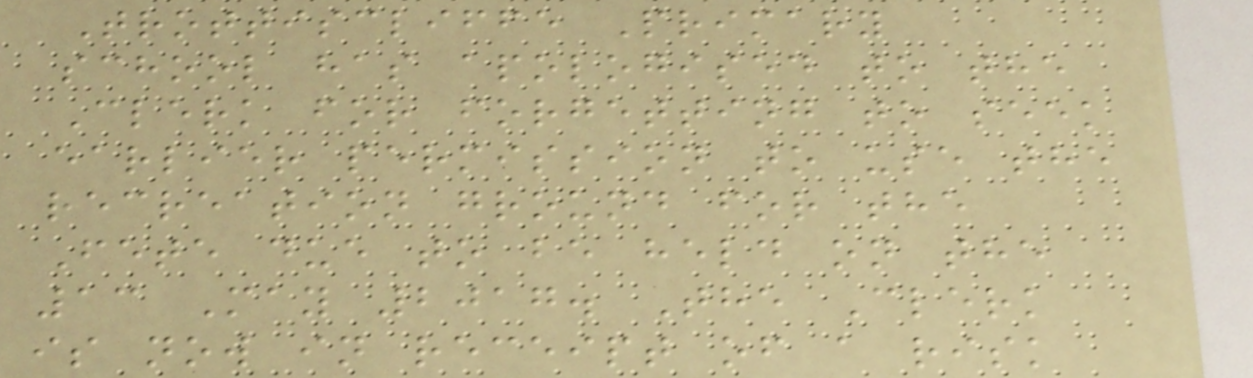Trottiscliffe Primary
school has apologised to the
Clerk for forgetting to seek
earlier permission to use the
recreation ground for the
Fete due to be held on the
13 May 2017. The Clerk
is now in receipt of a risk
